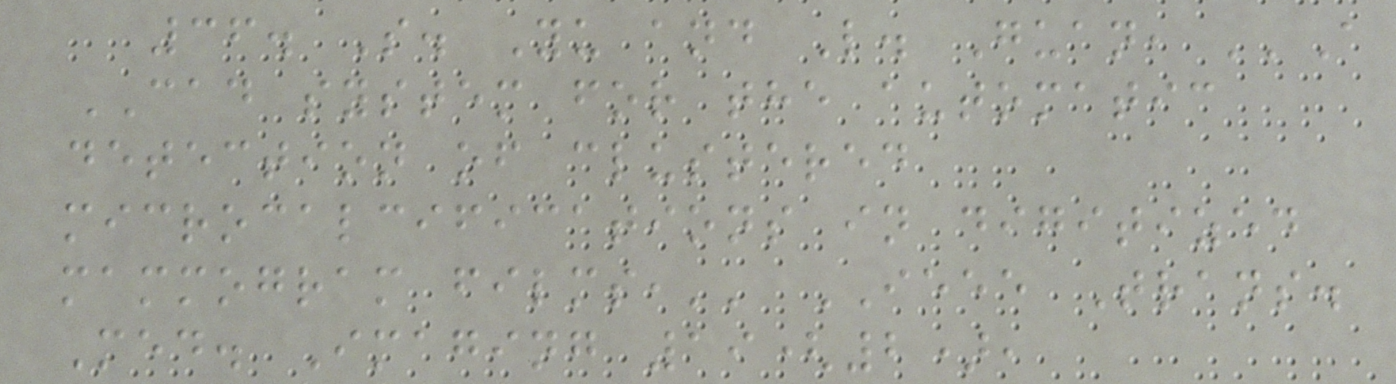36. S. Yu and L. Guan, ''A
CAD system for the automatic
detection of clustered
microcalcifications in digitized
mammogram films,'' IEEE Trans.
Med. Imaging 19(2),
